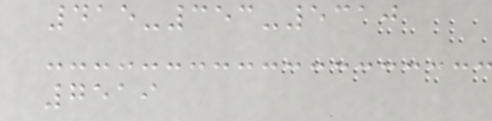415-353-5310
7519
